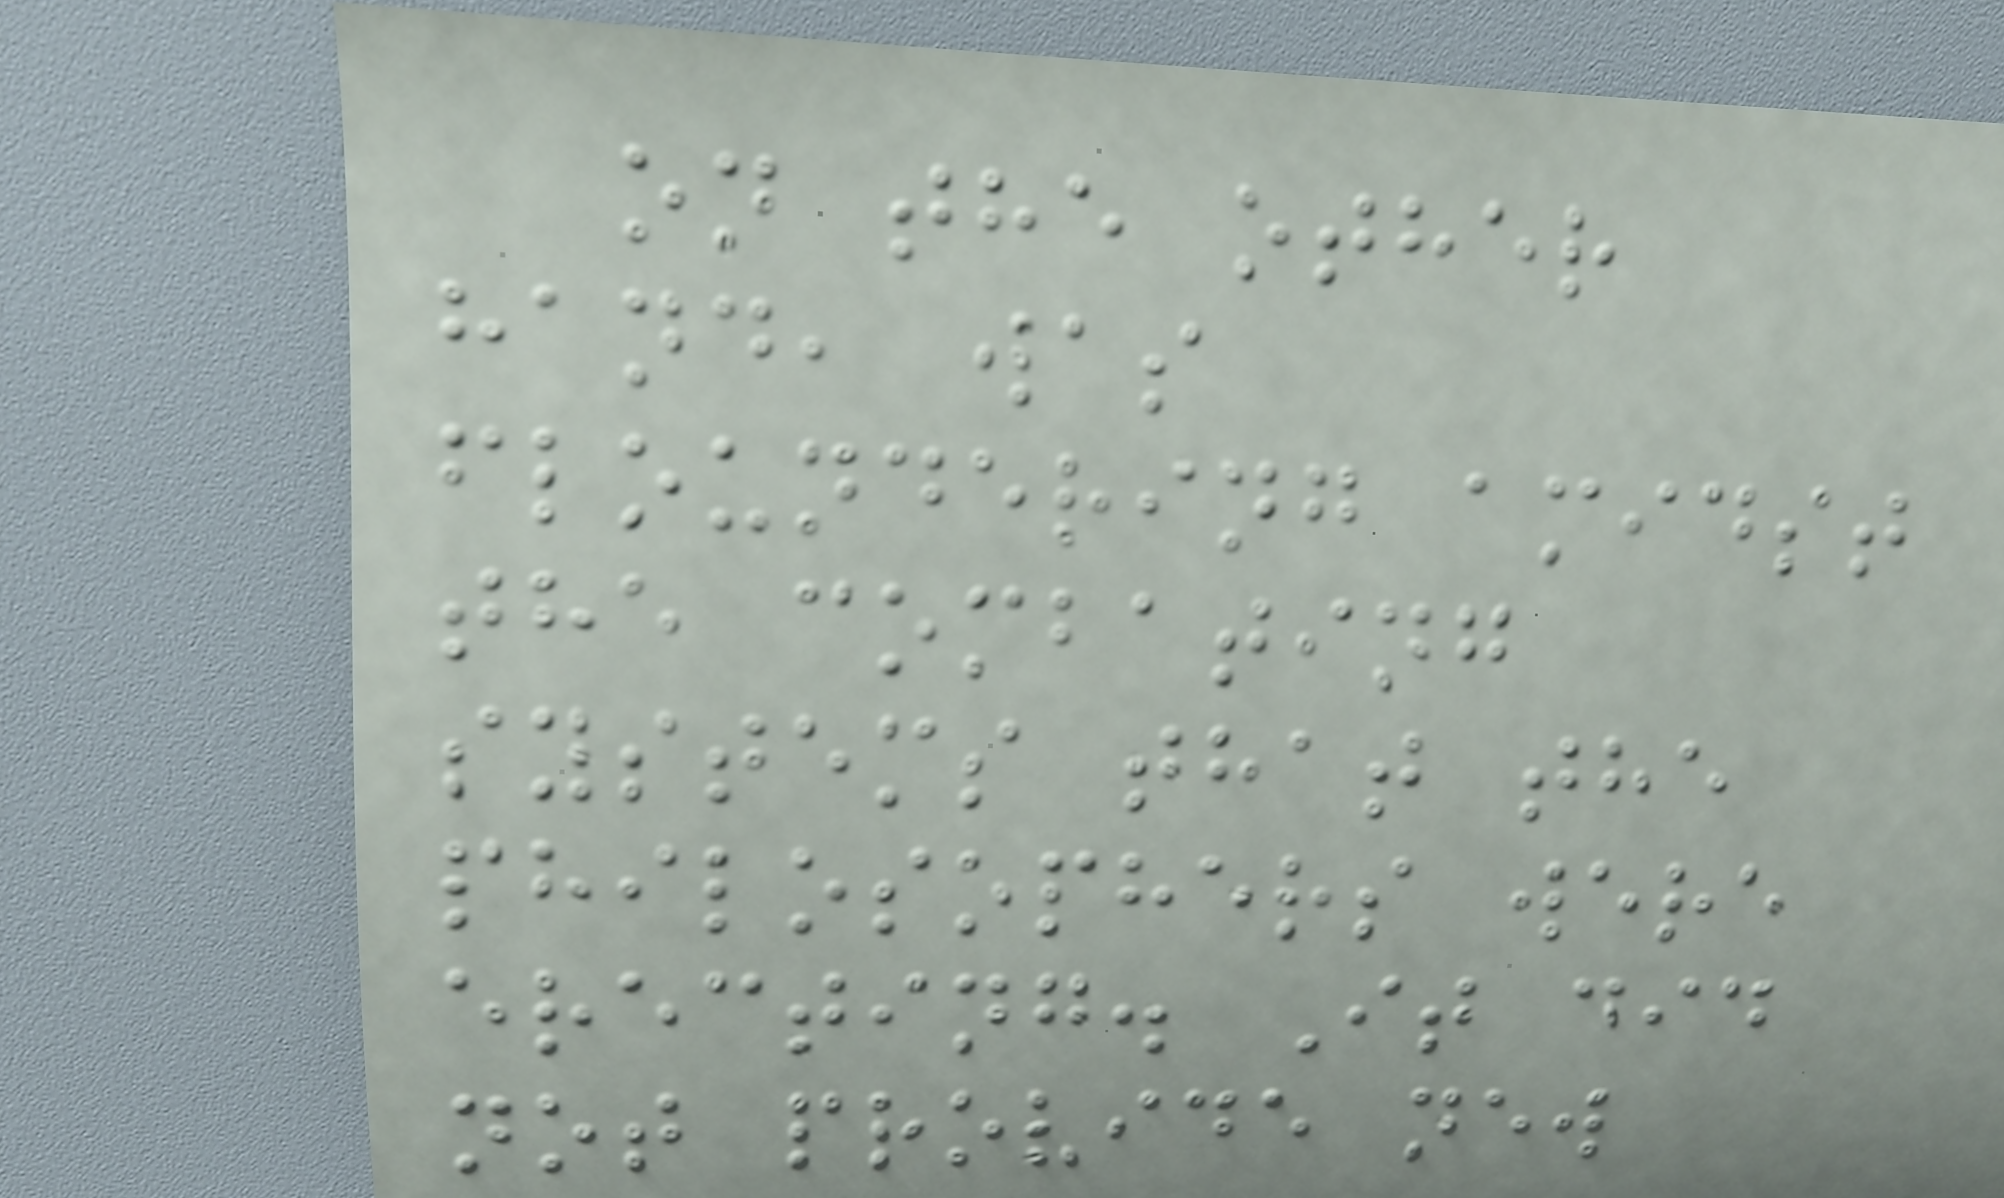on the other
hand, was
floundering amidst
the combating
systems that the
philosophers were
erecting. It did
not provide new
